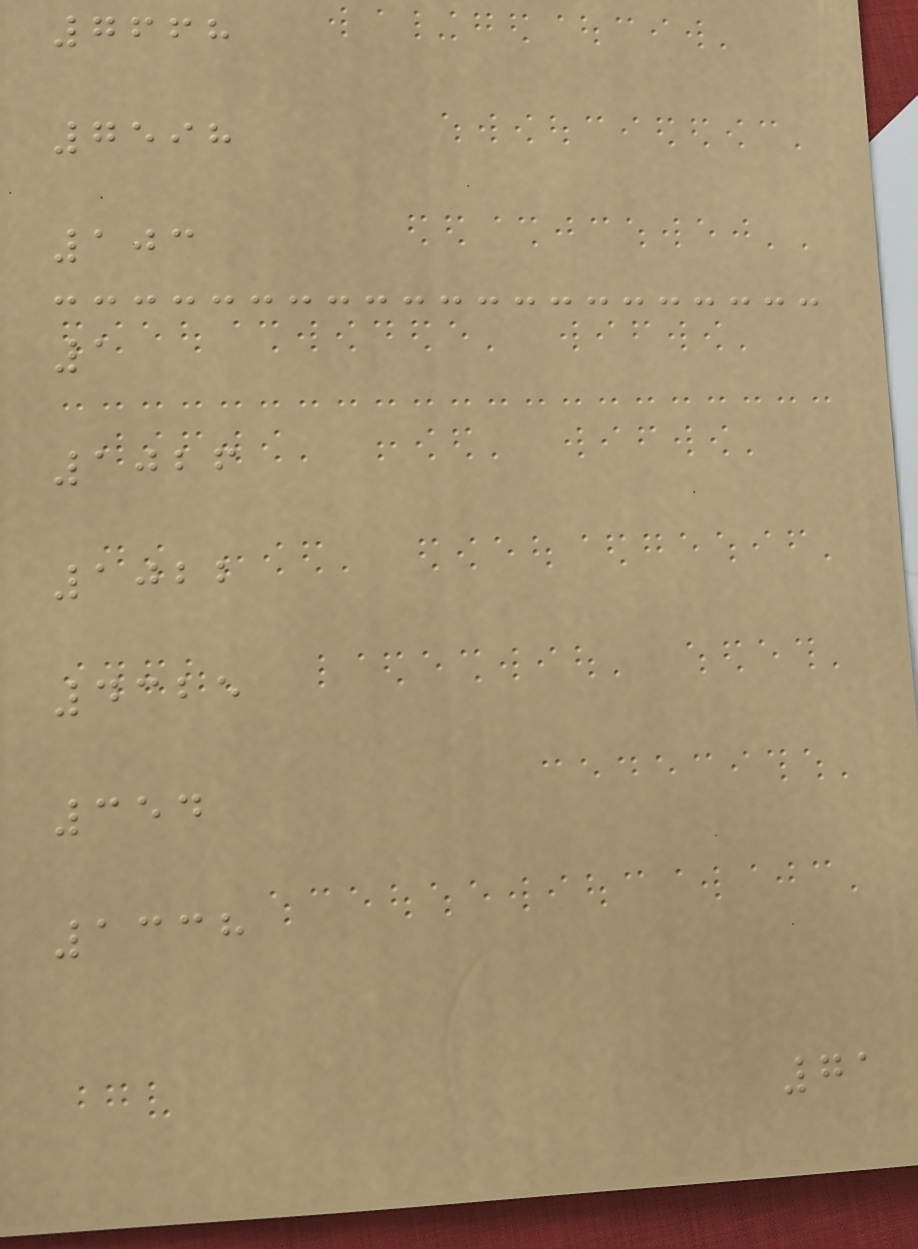7668
7598
103
1
1026
1022
4325
354
1338
71
